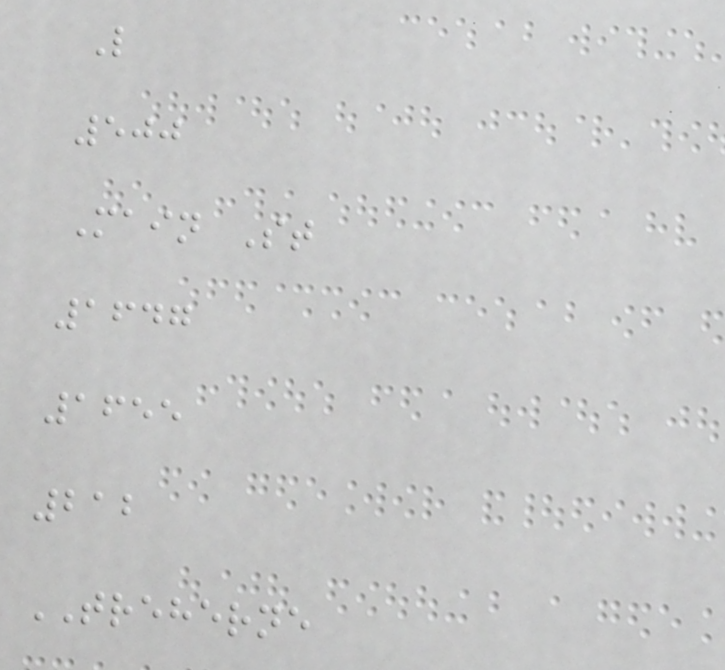L
500
Main St
1647
1655
212
TREHERNE
